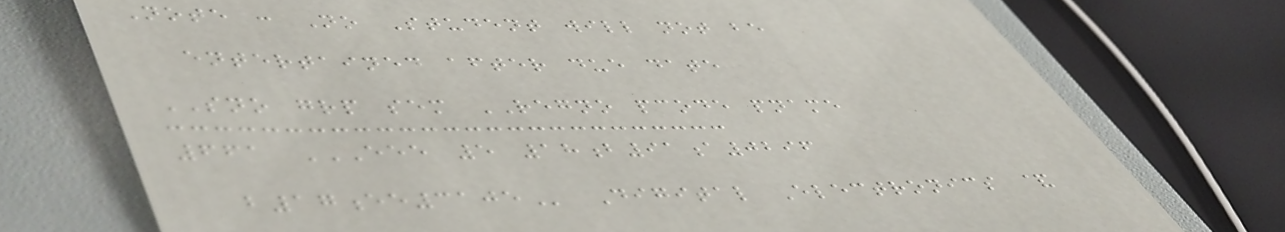Note : No Student will not be
entertained after due date
SNO grp sem REGNO pcode pname
661 EEE 5 18B91A0296
B17EE3105 Digital Electronics &
